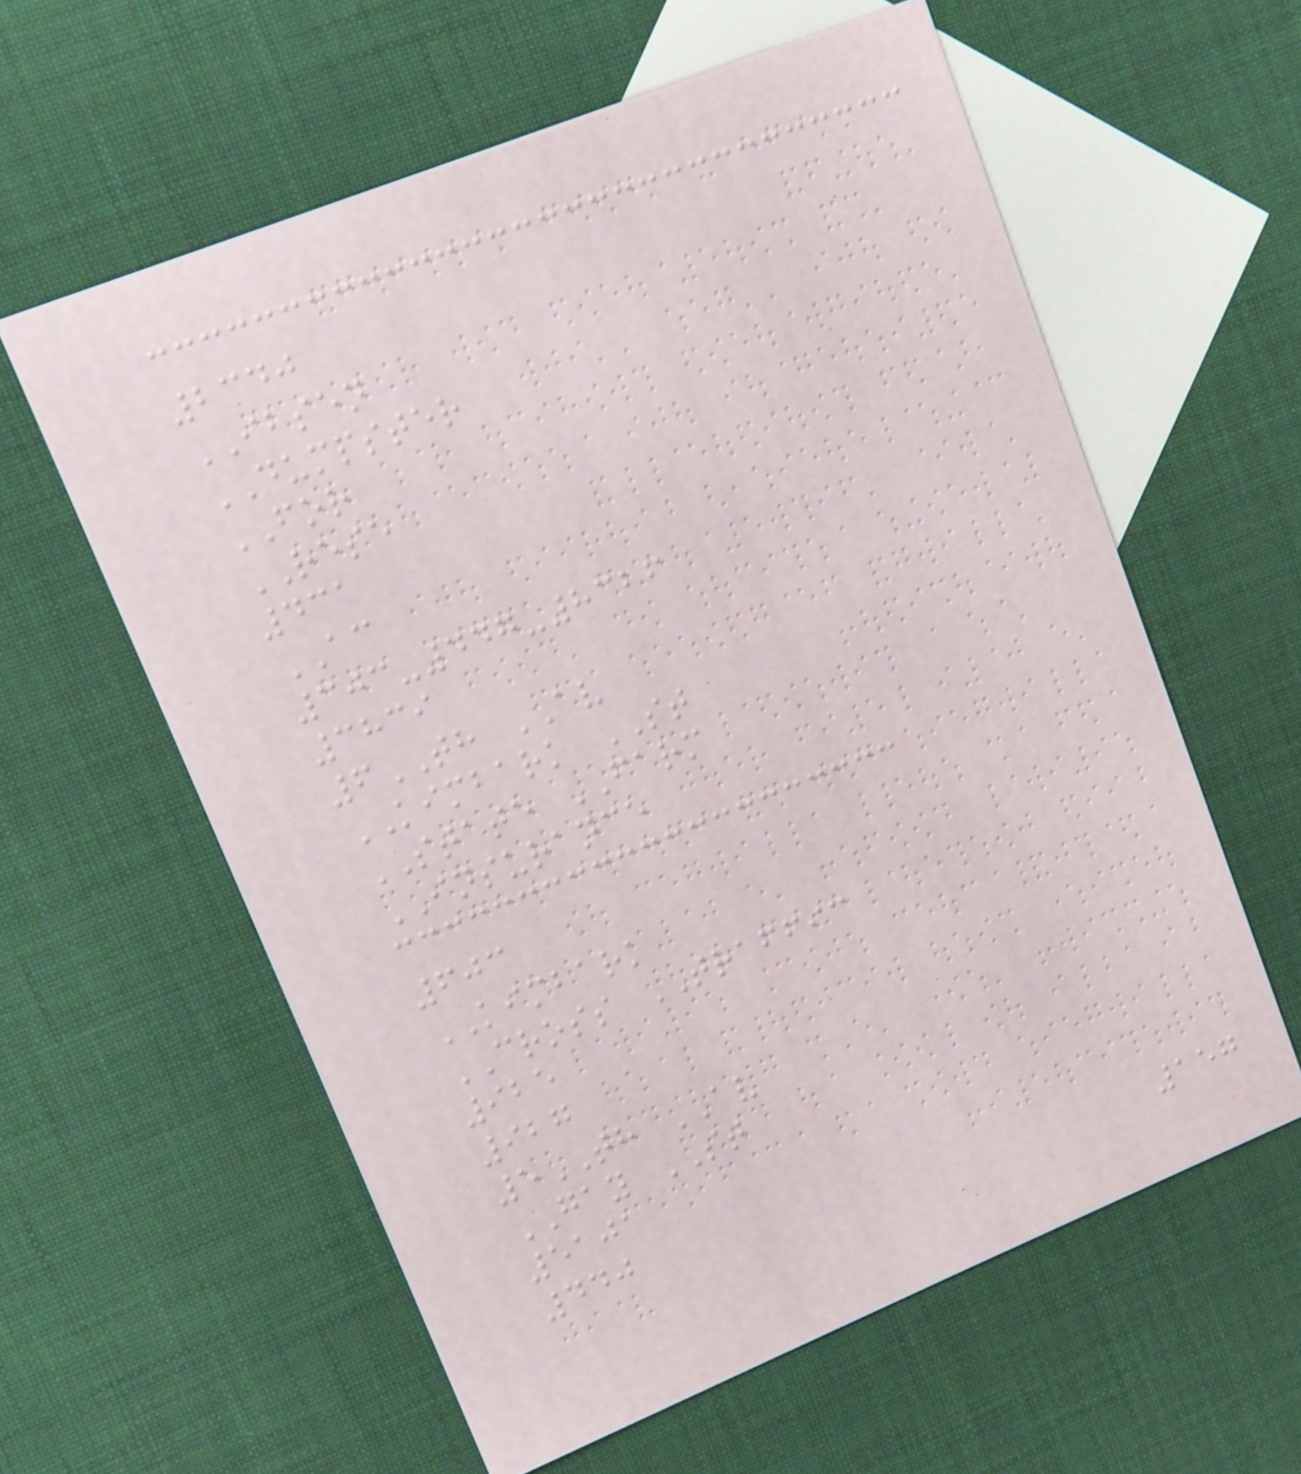2340
IBSEN
DUMPSTER
FOR
RESE
431
AC
303-447-8326
3839
6TH AV
KIMBARK ST
STATE FARM
INSURANCE
603
KIMBARK
CROSS TRAFFIC
925
927
5TH AV
GAY ST
5101
440
157
